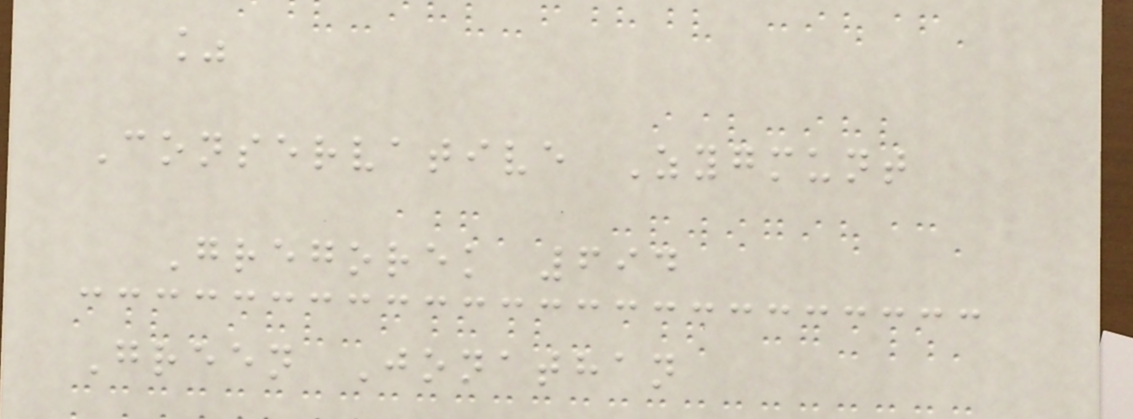%
Conservative Zygmunt
Gregorek 694
Green Jonathan
